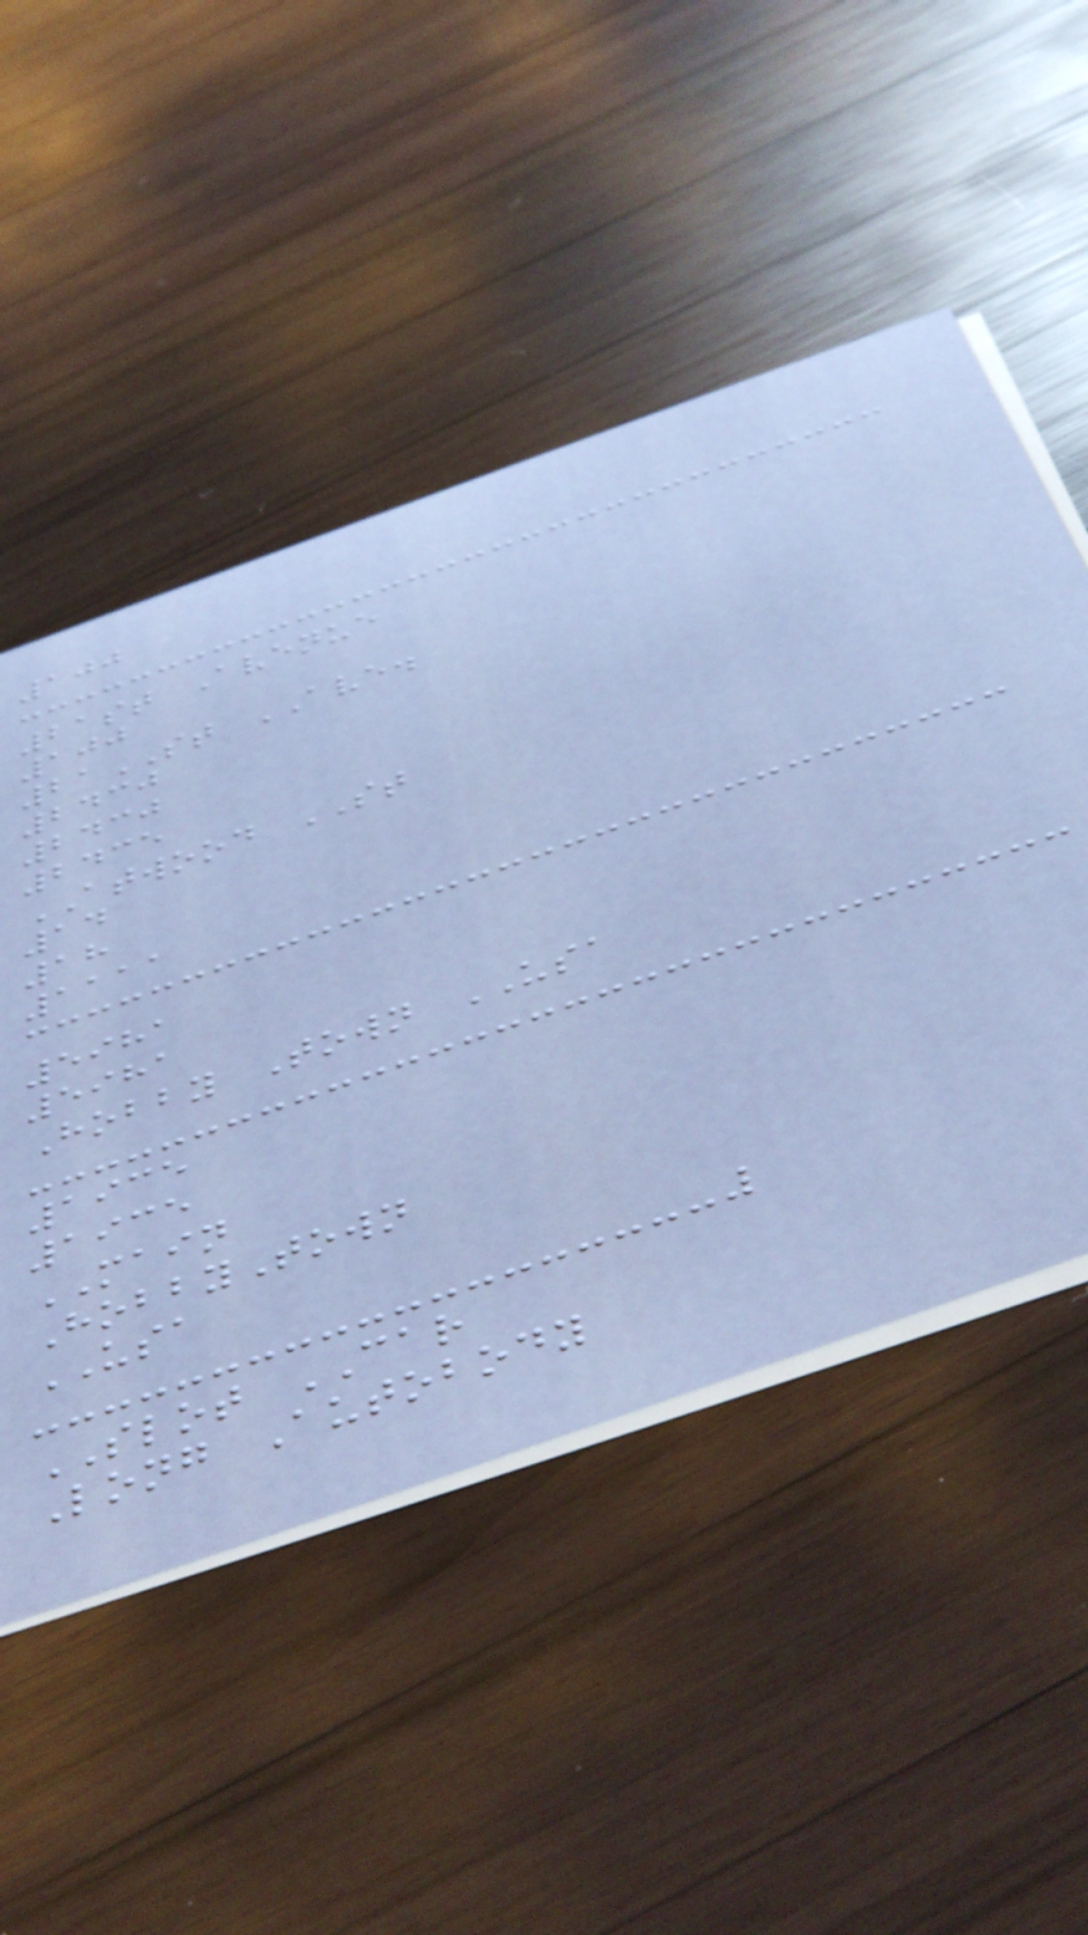100
21st Avenue
100
21ST AVE.
2430
2430
2435
ATWOOD ST
14
18
1111
5981
5981
Hobby Town USA
1935
1935
MAIN
HobbyTown
USA
SLOT CAR
Long Autobody
